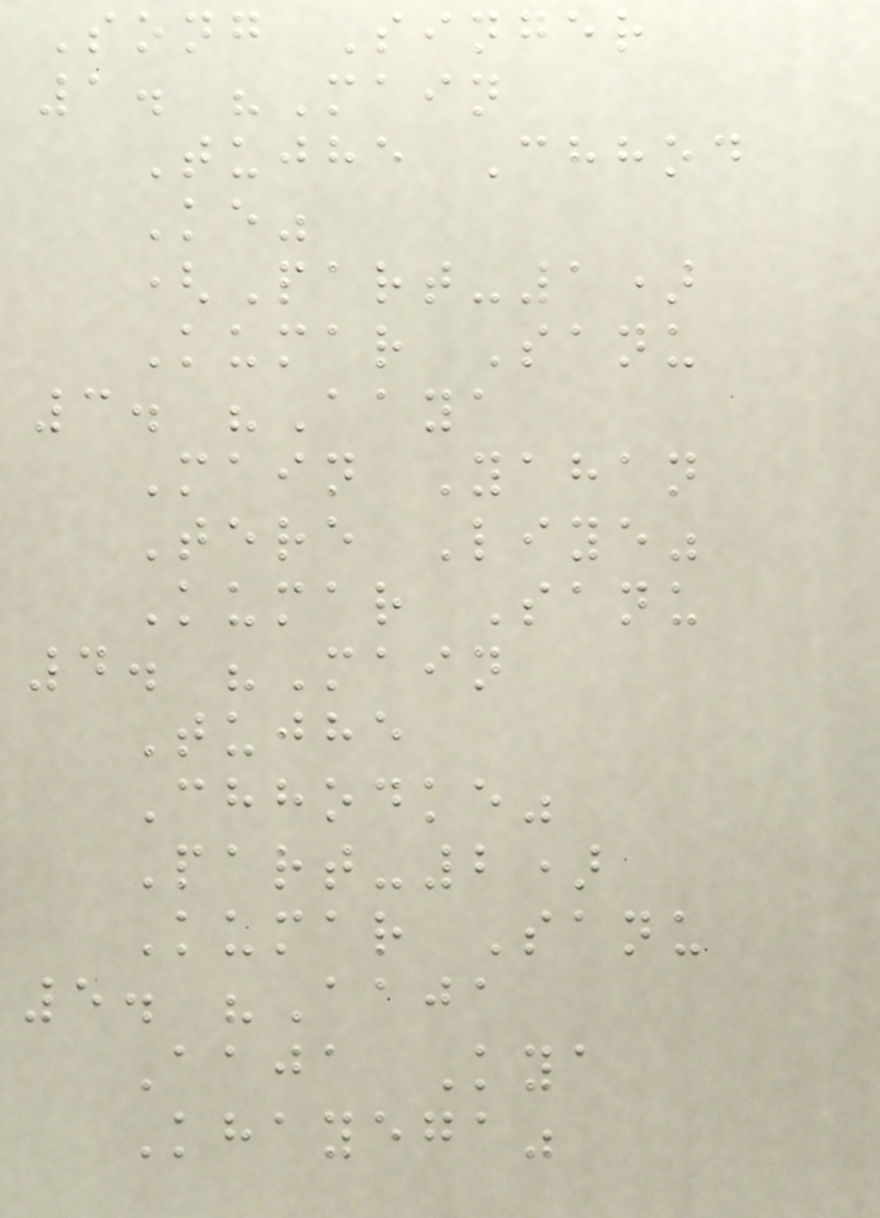Song Singer
1. "Main
Tujhe Chhod
Ke"
(Part-1)
Kumar Sanu
3. "Aaya
Main Yahan
Tere Liye"
Kumar Sanu
4. "Main
Tujhe
Chhodke"
Part-2)
Kumar Sanu
5. "Aaja
Aaja Kya
Khayega"
